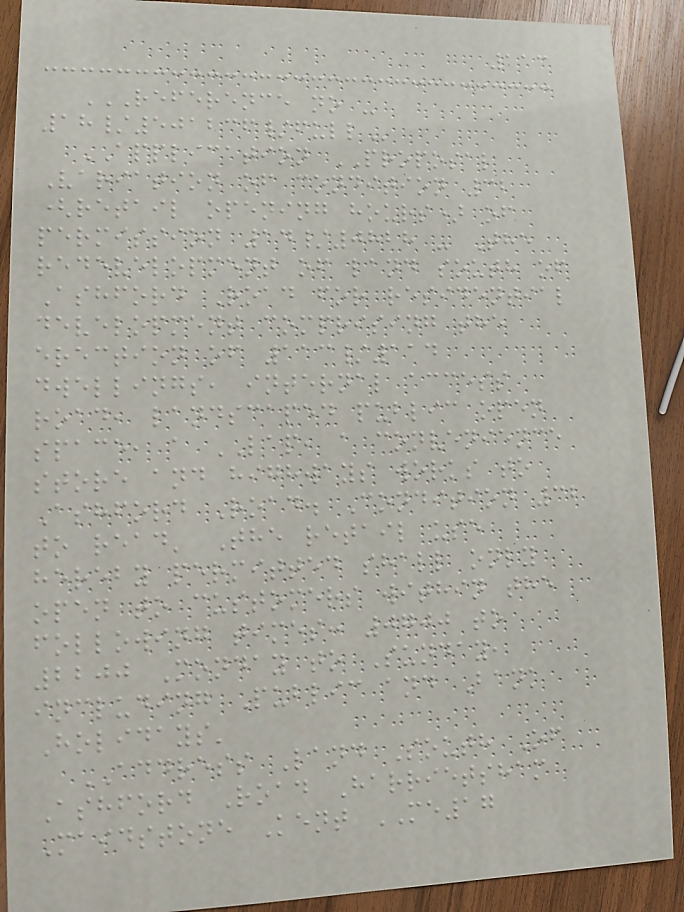113
REFERENCE NO -
18/501236/FULL
APPLICATION PROPOSAL
Variation of condition 32
(retail opening hours) of
permission 14/0828 - The
redevelopment of land south of
Ashford Road for residential
development comprising the
erection of 113/114
dwellings, internal access
road, landscaped public open
space, a LAP, a convenience
store and highways works to
Ashford Road. Condition 32
to read' The retail use
hereby permitted shall only
open to customers within the
following times: 0700 to
2200 Monday to Sunday,
including Public and Bank
Holidays'
ADDRESS Land South Of
Ashford Road Harrietsham
Maidstone Kent ME17
